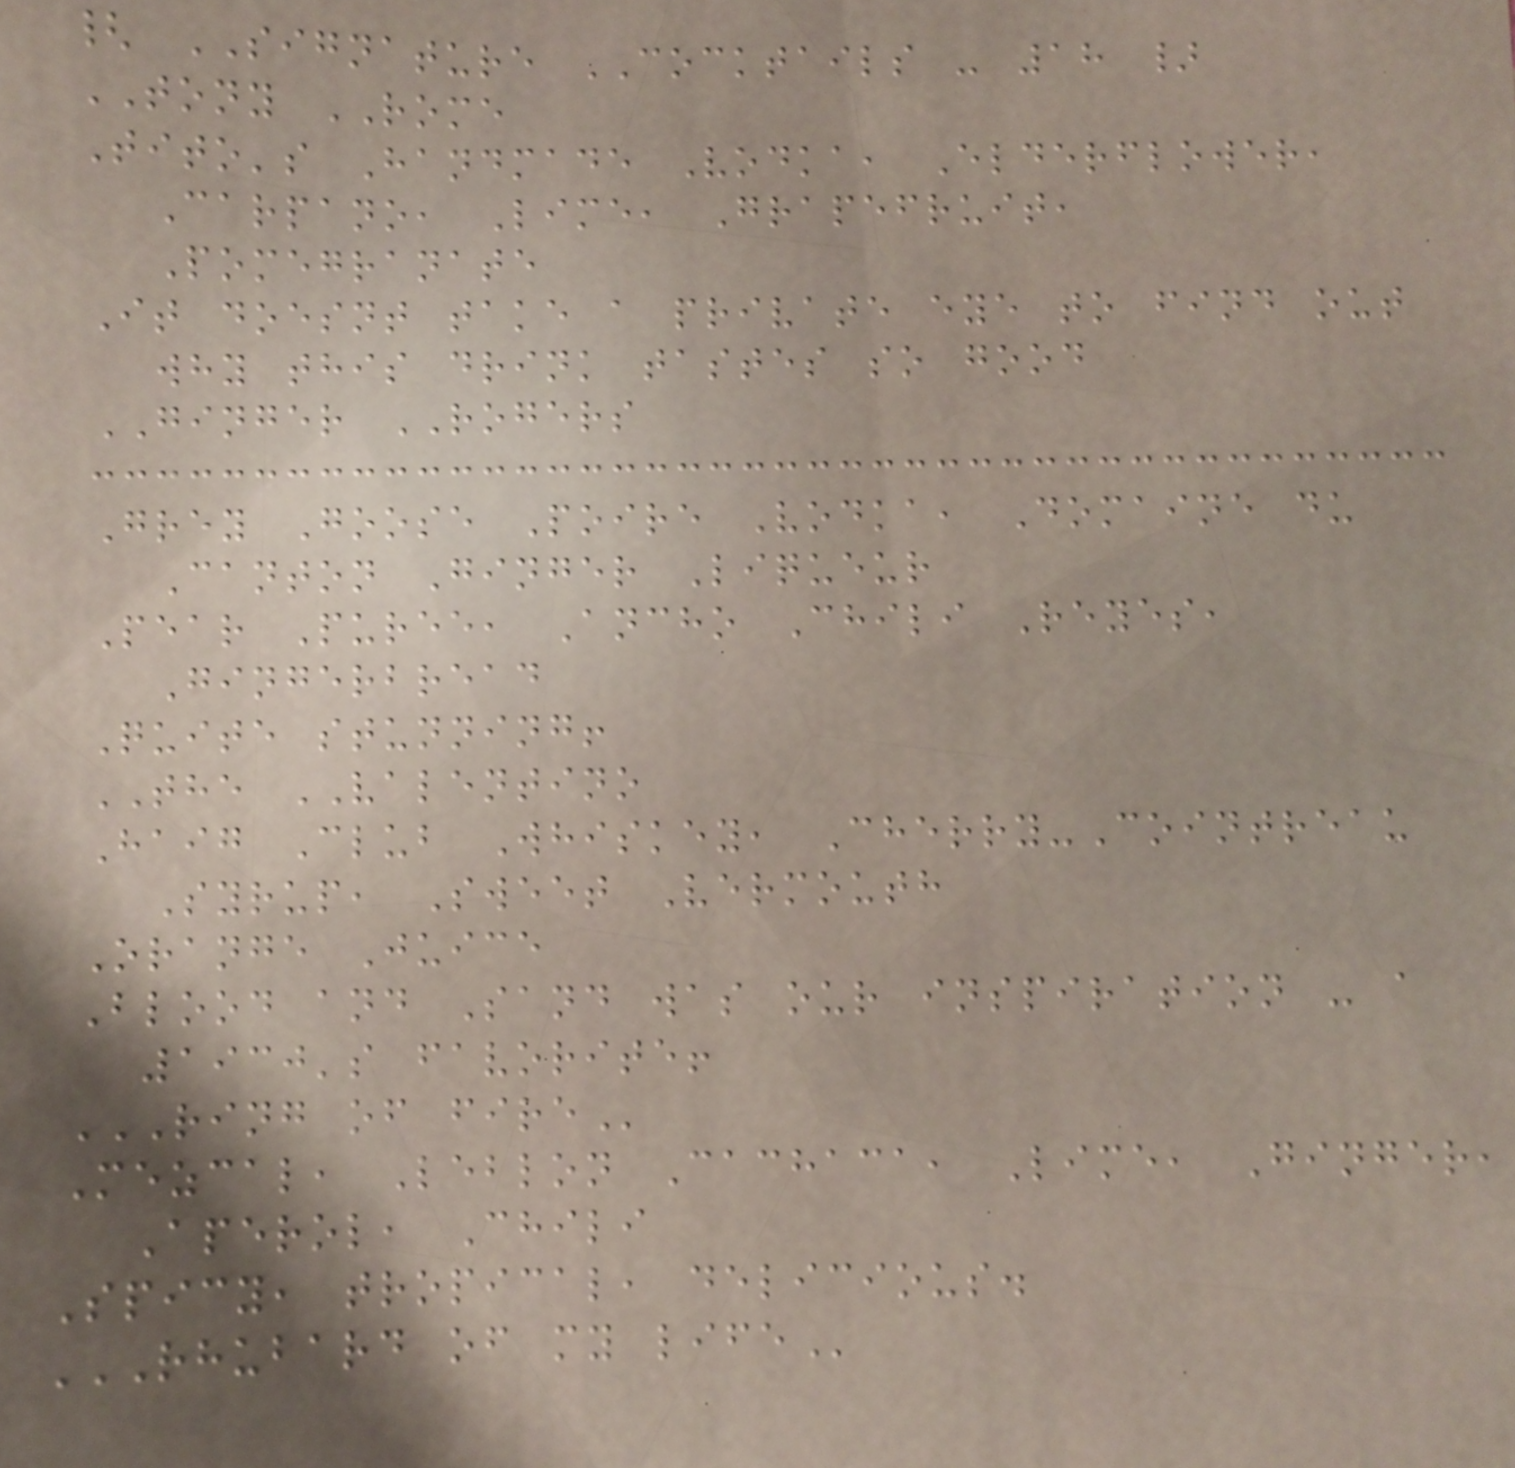{ SIGNATURE COCKTAILS - 18 }
TONY ROME
Tito's Handmade Vodka, Elderflower,
Carpano, Lime, Grapefruit,
Pomegranate
It doesnt take a private eye to find out
why this drink tastes so good
GINGER ROGERS
Grey Goose Poire Vodka, Domaine du
Canton Ginger Liqueur
Pear Puree, Ancho Chili Reyes,
Gingerbread
Quite stunning!
THE VALENTINO
Haig Club Whiskey, Cherry-Cointreau
Syrup, Sweet Vermouth
Orange Juice
Blood and Sand was our inspiration - a
1930's favorite!
RING OF FIRE
Mezcal, Leblon Cachaca, Lime, Ginger,
Aperol, Chili
Spicy, tropical, delicious.
RHUBARD OF MY LIFE
